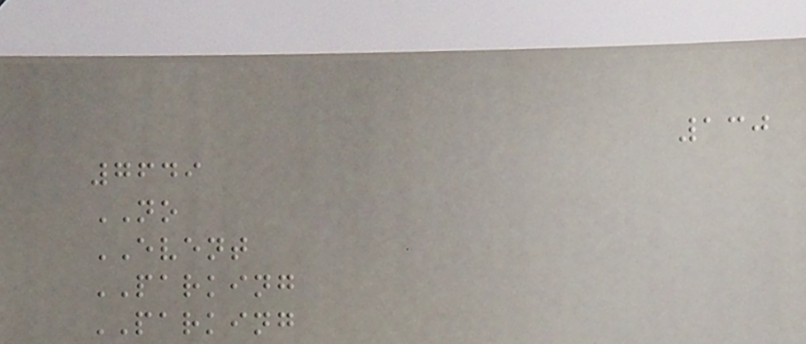130
7649
NO
EVENT
PARKING
PARKING
